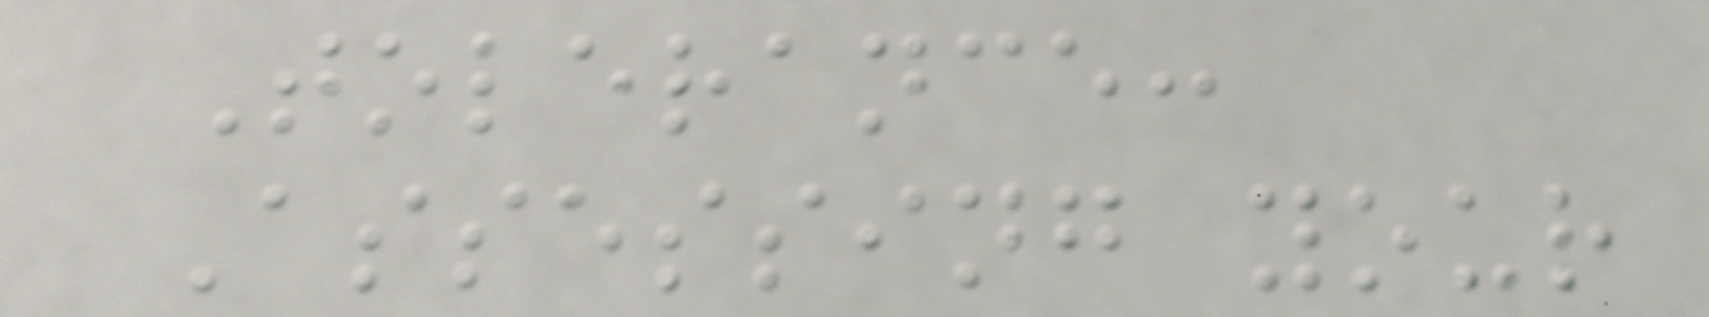Tolerance:
Assessing your
